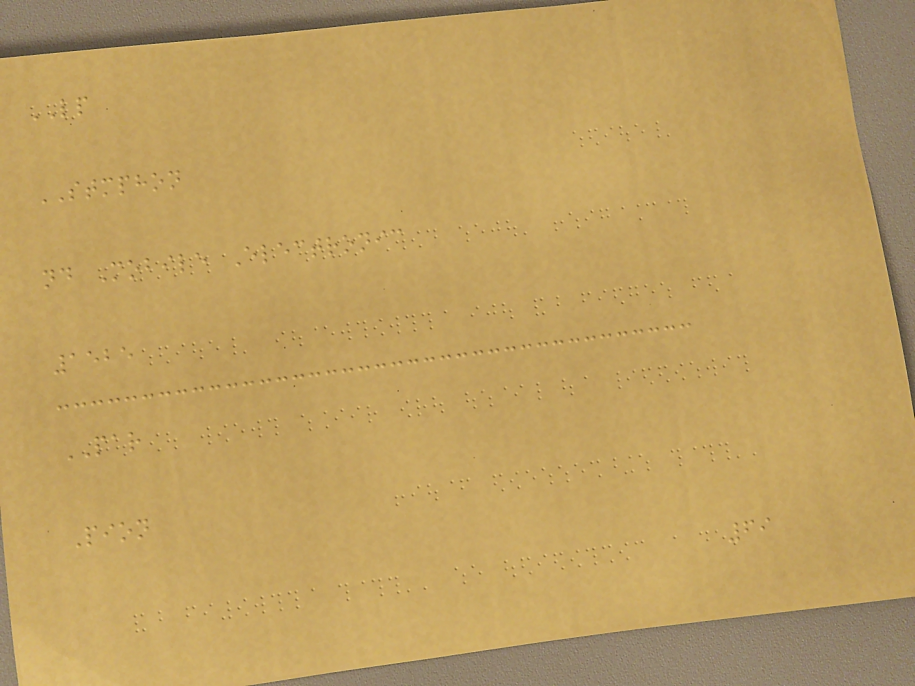LP
STMPHON
nd Mobile Electronic
1525
PAR
Pion
69
